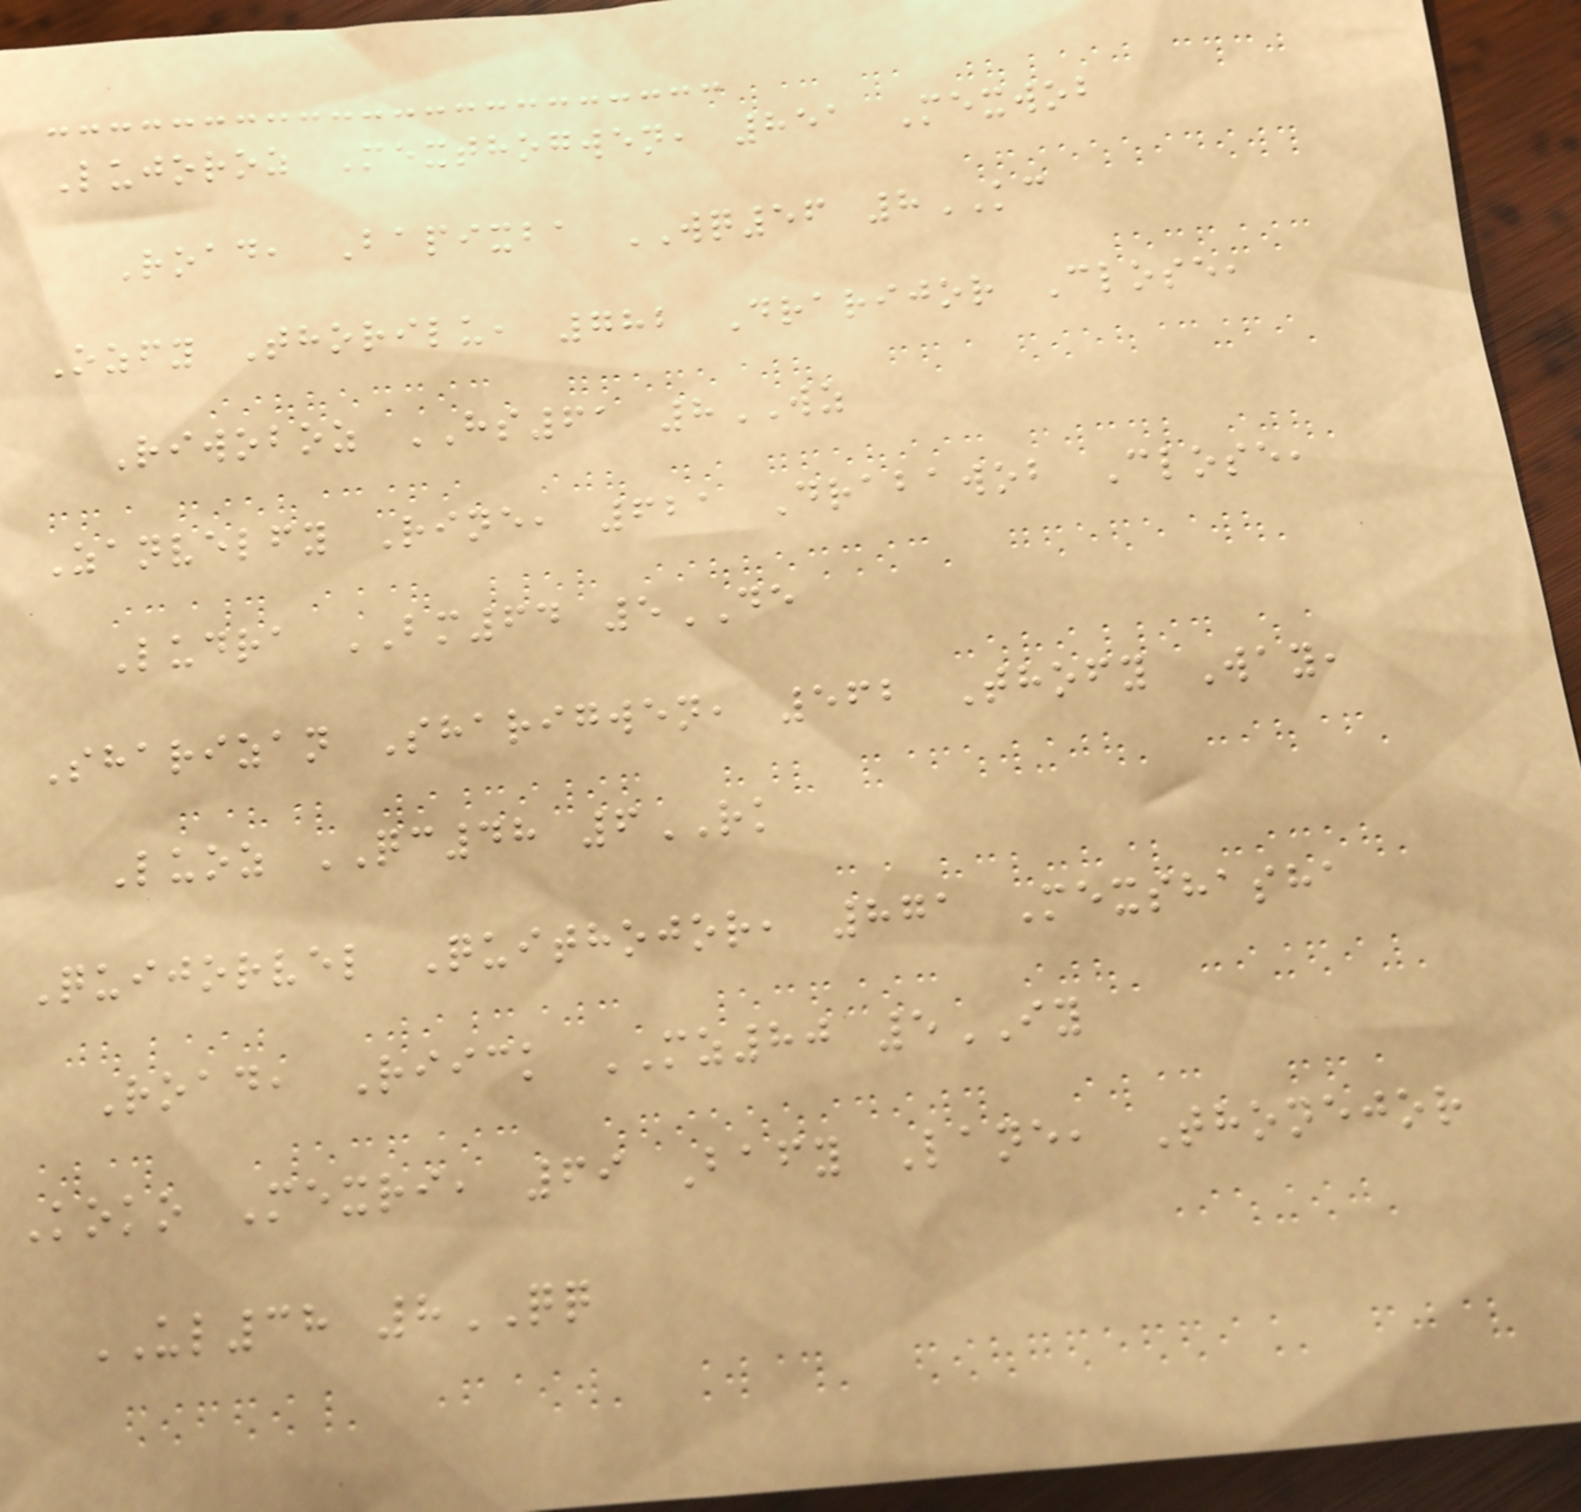Lujoroz Mexthogwen, 851 Mexwob
Road, Bapixba WQ56 8KC
Ozfy Thorilu, 782 Drarijor Close,
Riwoboz HS61 8WZ
Zanvelfy Rine, 621 Drabawob Close,
Ludra BM64 5DE
Sharizan Sharigwen, 562 Thofy Way,
Luoz QC48 6RK
Quijorvel Quithojor, 871 Mexshasha
Road, Riick MZ80 5IY
Koko Mexri, 69 Bafy Lane, Thonejor
UL38 8QQ
